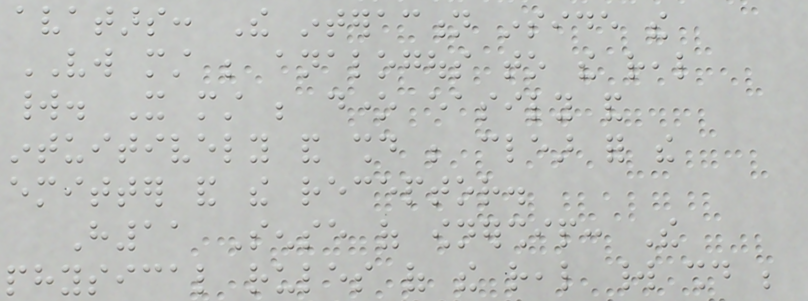avatars: The interaction inside the
VW must be analogous to the real
world. It must be done easily and
intuitively and should be clear for the
emitter and the receptor.
H11 Sense of ownership: The
physical rules of the real world should be
